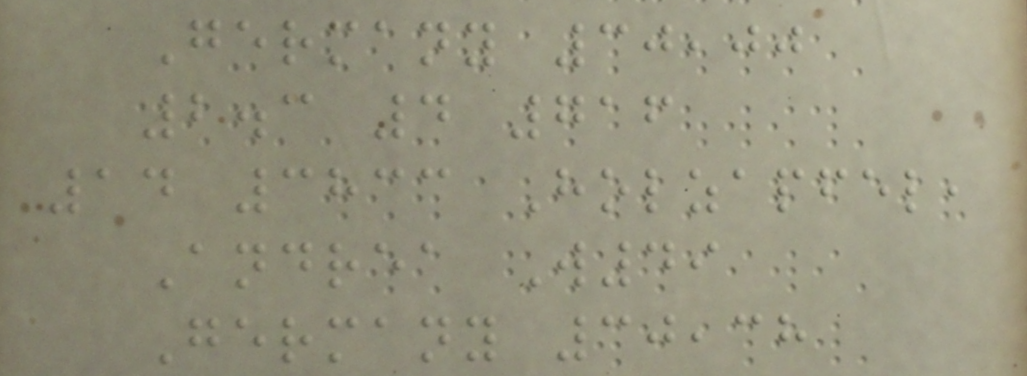Germany 30,00
2.3 4 716
14 3833 Holzapfel,
Andrea W49
Germany 30,38
